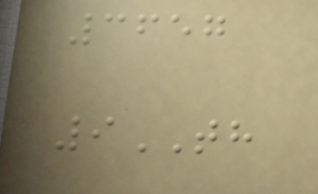3657
9TH
